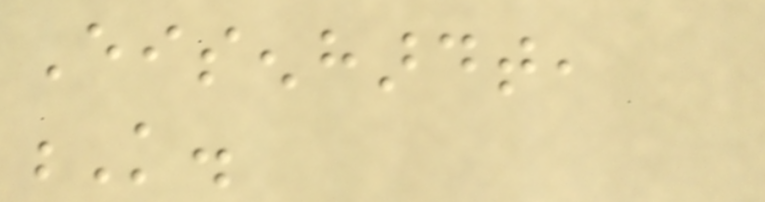Eisenhardt,
K.
